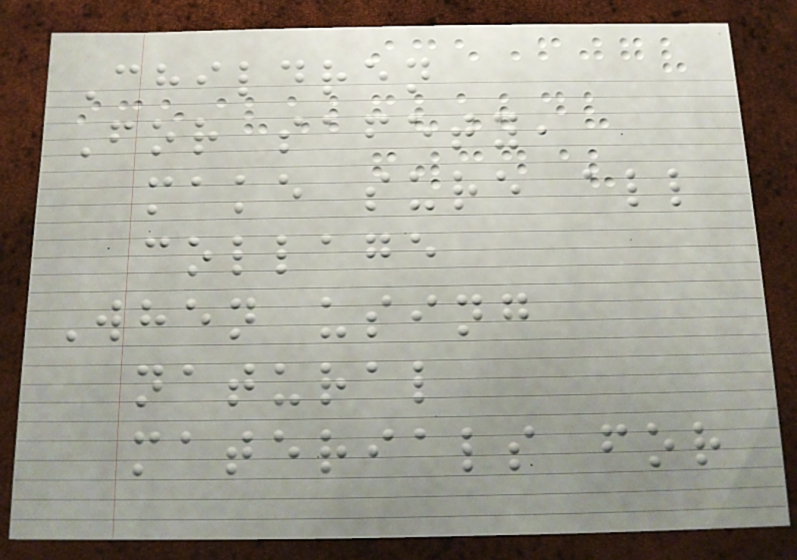Children
For safety,
make sure all
collage
When using
natural
materials for
